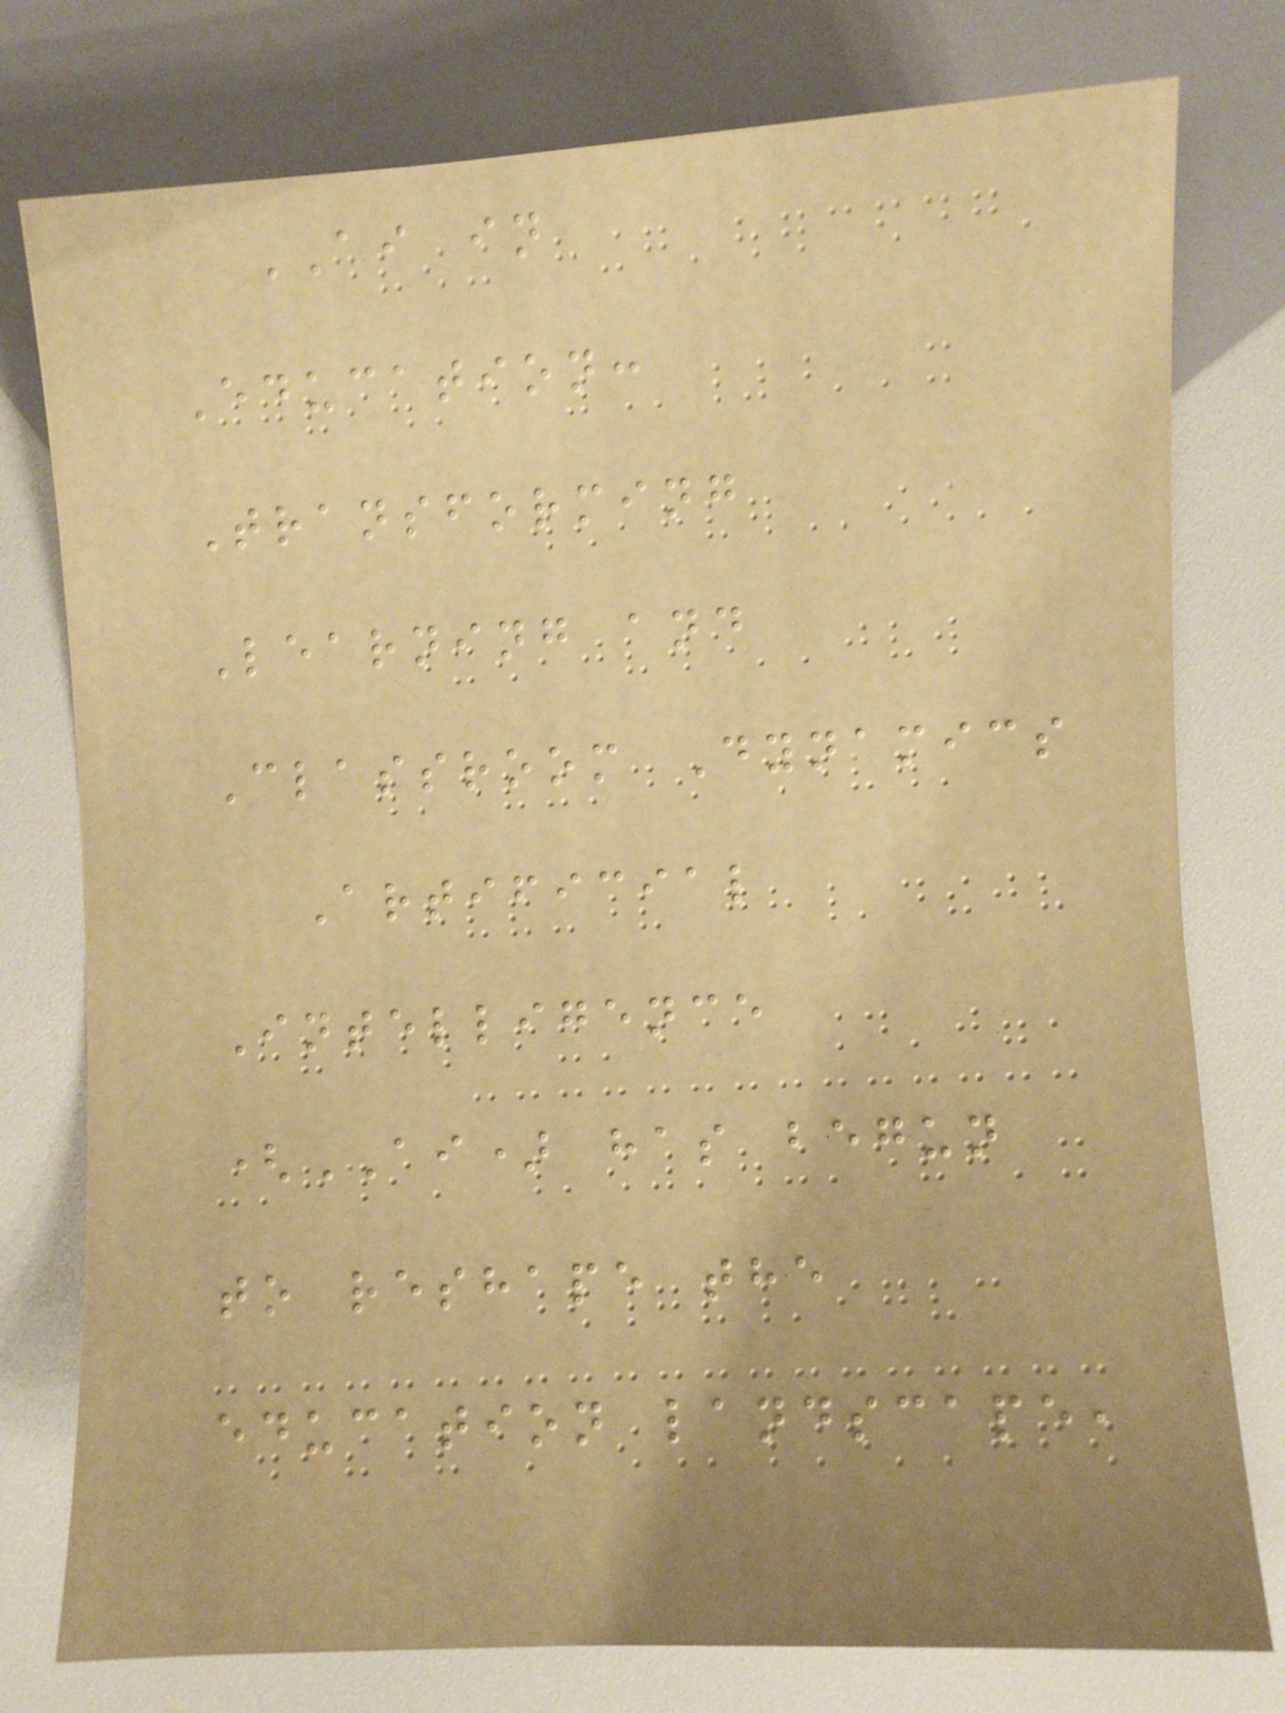AI in
Education:
Transforming
Learning and
Classroom Dynamics
Artificial
Intelligence
(AI) has begun
to reshape the
education landscape,
